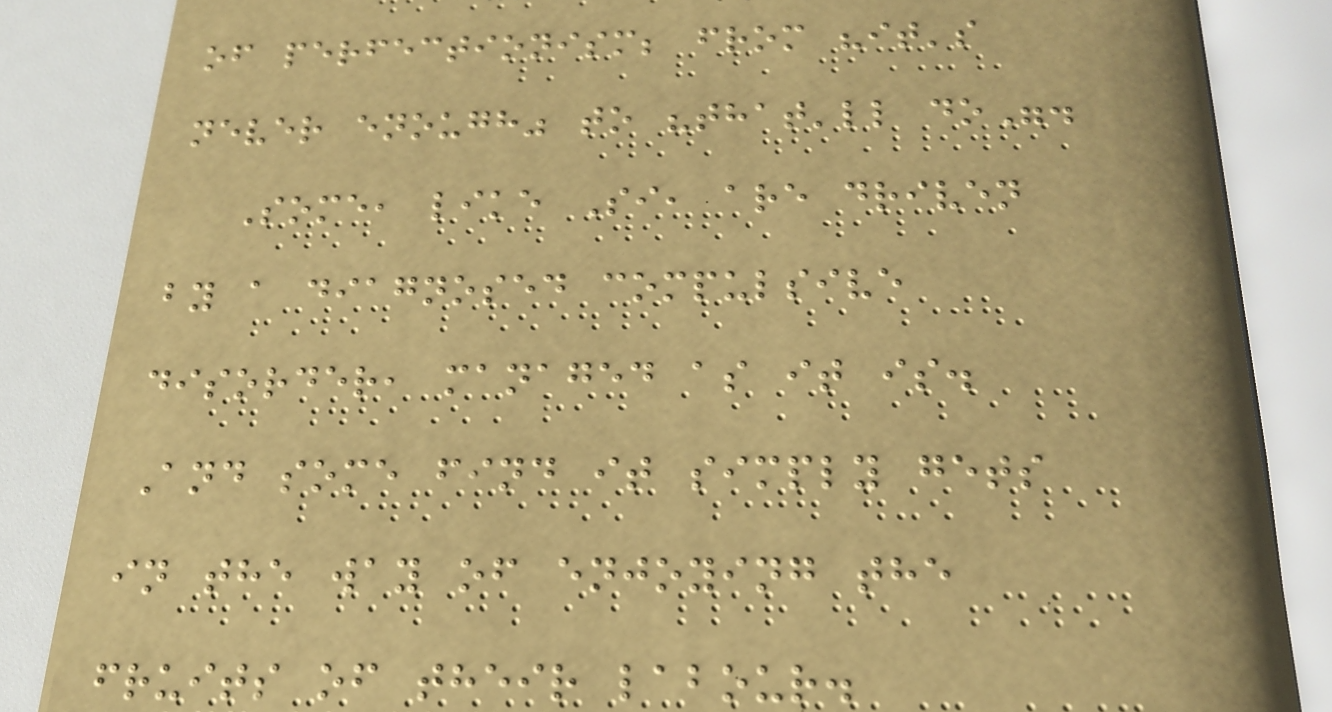of perfectionism; from "it's
never enough" to "that'll do".
Some, like Si, are driven
by a diagnosed compulsive
disorder, managed as it is.
And some find it simply gets
in the way of enjoying the
fruits of their labour.
